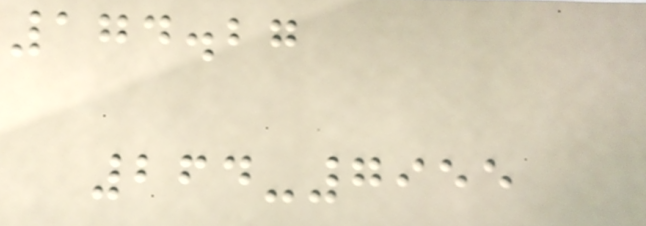174.27
264-7955
